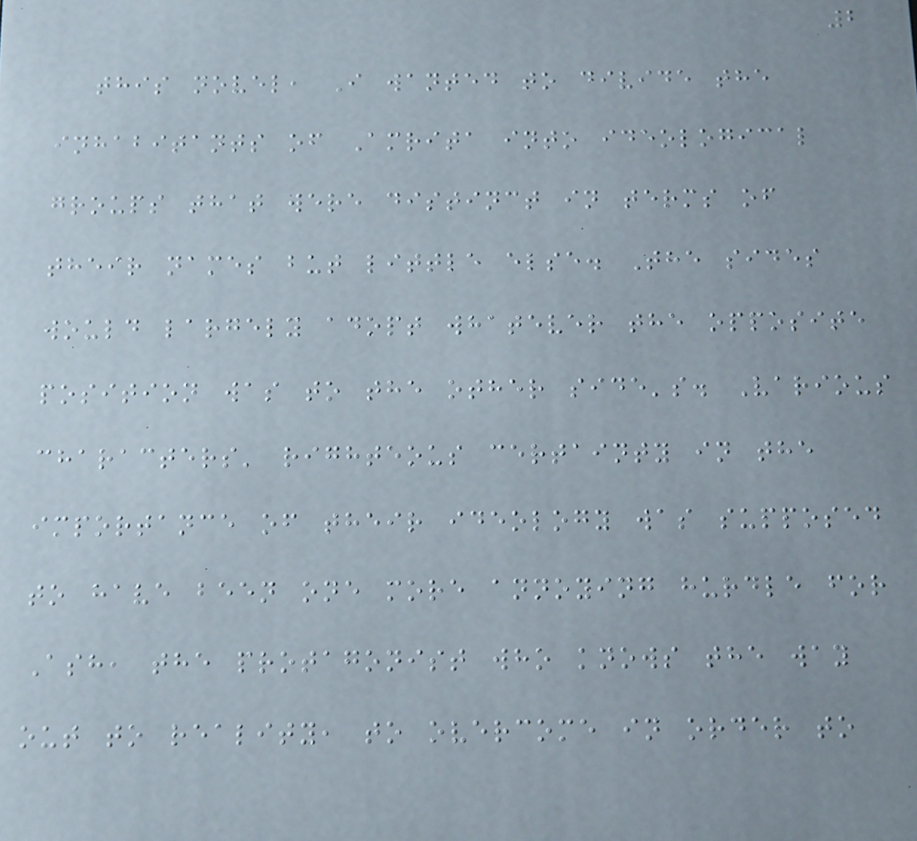2
this novel, I wanted to divide the
inhabitants of Amrita into ideological
groups that were distinct in terms of
their names but little else. The sides
would largely adopt whatever the opposite
position was to the other side's. Various
characters' righteous certainty in the
importance of their ideology was supposed
to have been one more annoying hurdle for
Ash, the protagonist who knows the way
out to reality, to overcome in order to
